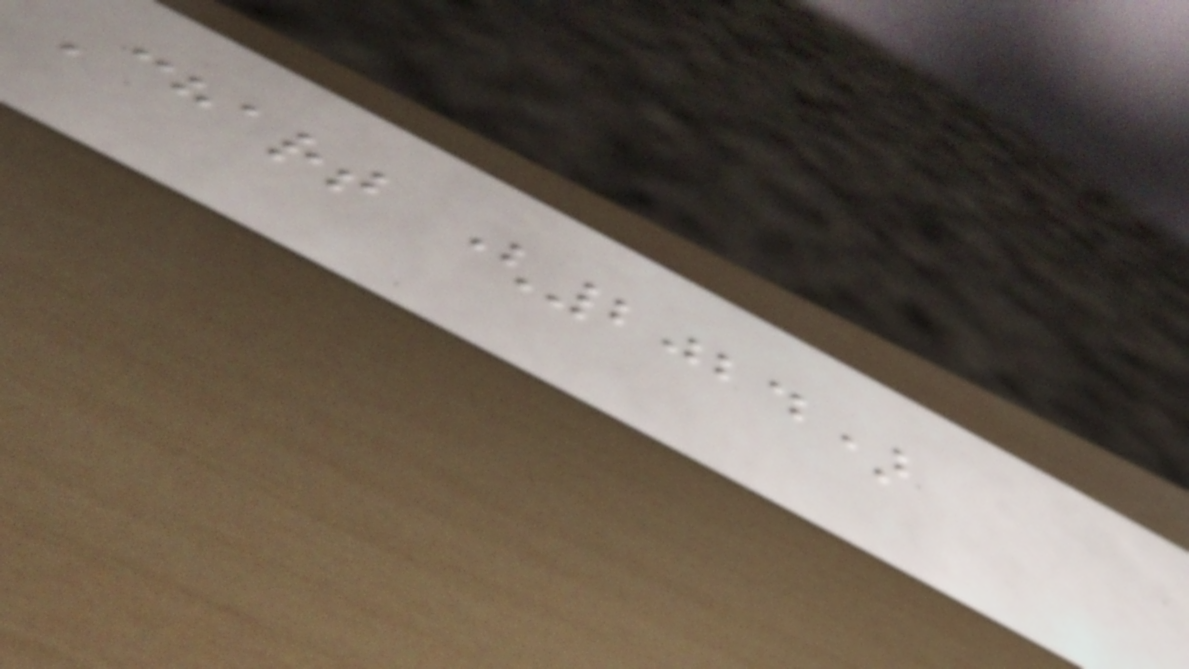Chart (2024)
